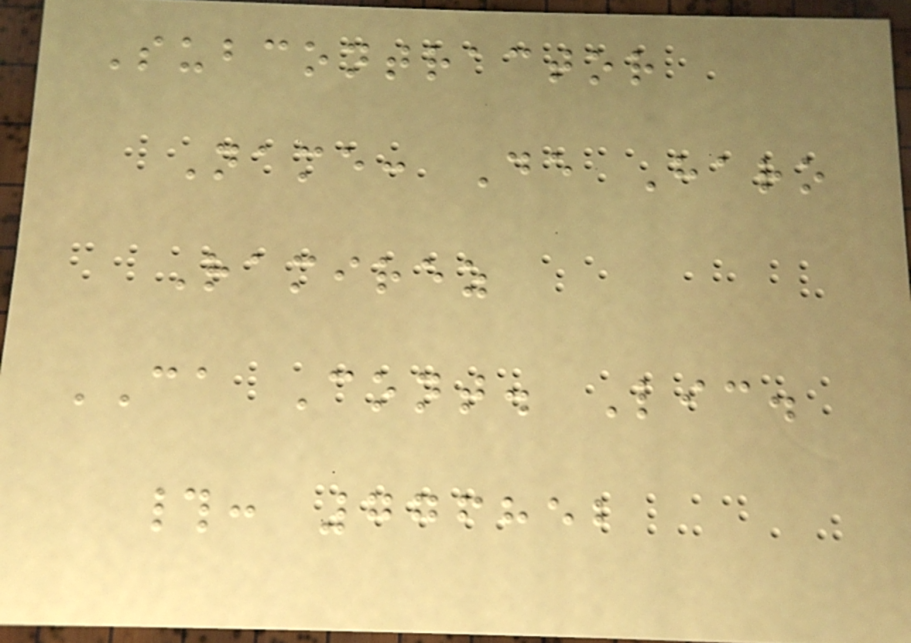Subcontractor
Name: De Haro
Ramirez
CA Cont. Lic.
#: 776852
